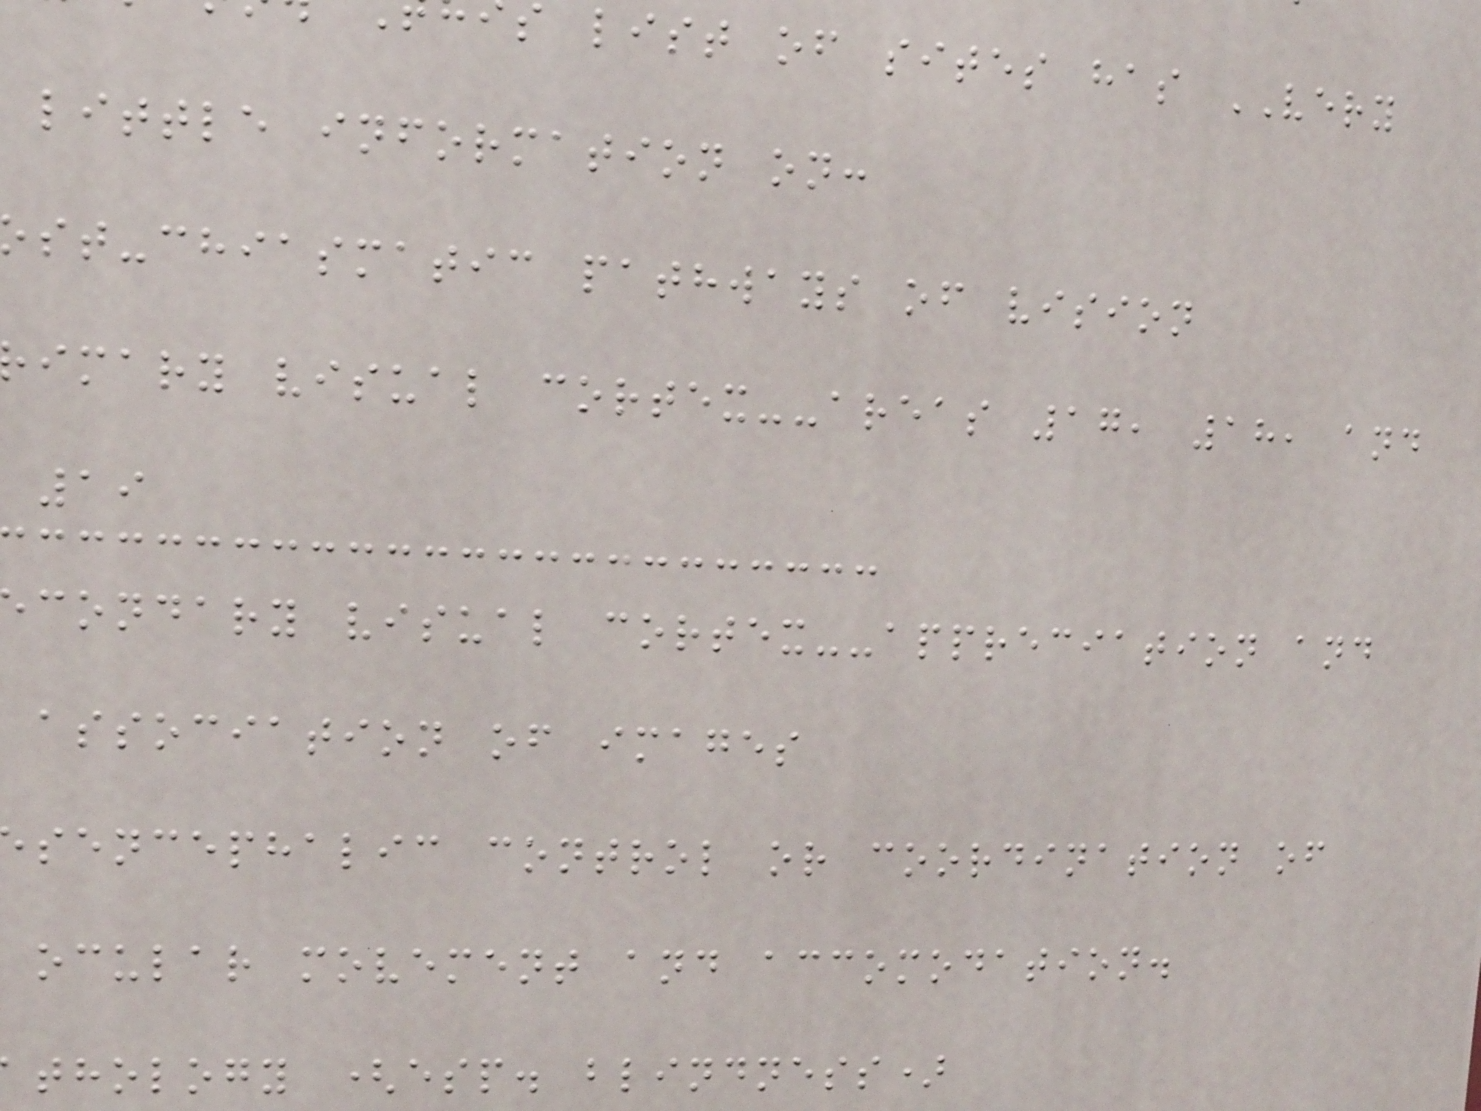s list of sites has VERY
little information on:
st-chiasmatic pathways of vision
imary visual cortex--areas 17, 18, and
19
condary visual cortex--appreciation and
association of images
sencephalic control or coordination of
ocular movement and accomodation.
thology (esp. blindness)
